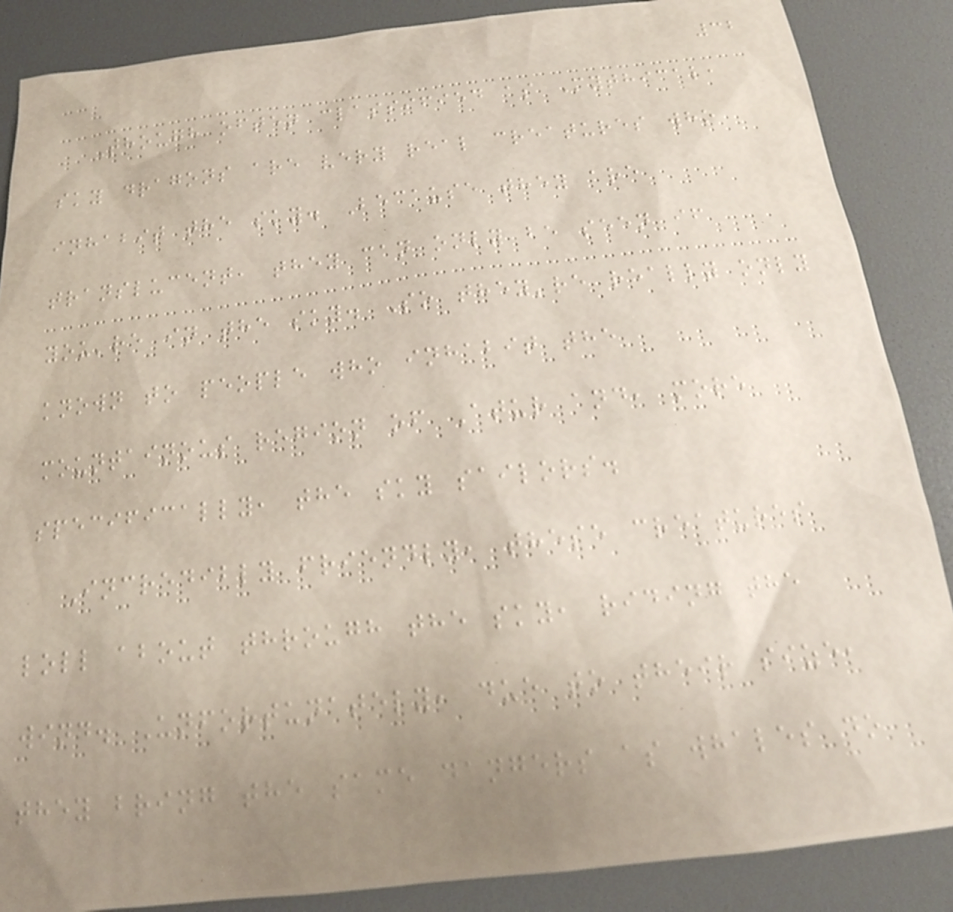32
Though often classified as Mythical,
sky dragons are very real creatures who
inhabit the sky. Because they are
translucent, they can only be seen if
you're in the sky. So they're really only
known to people who inhabit the
mountainous region of Atur and, more
specifically, the sky sailors.
Incredibly friendly, these creatures
loll about through the sky, riding the
wind. Unfortunately, due to their size,
they bring the same dangers as whales do
